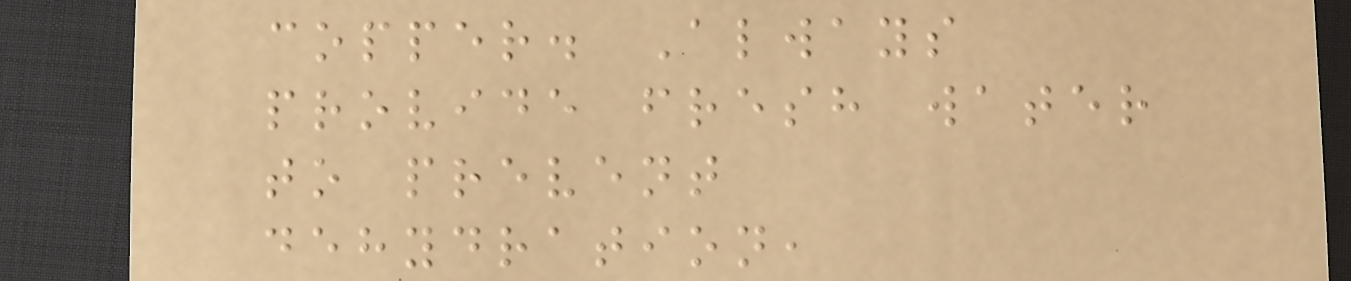copper. Always
provide fresh water
to prevent
dehydration,
